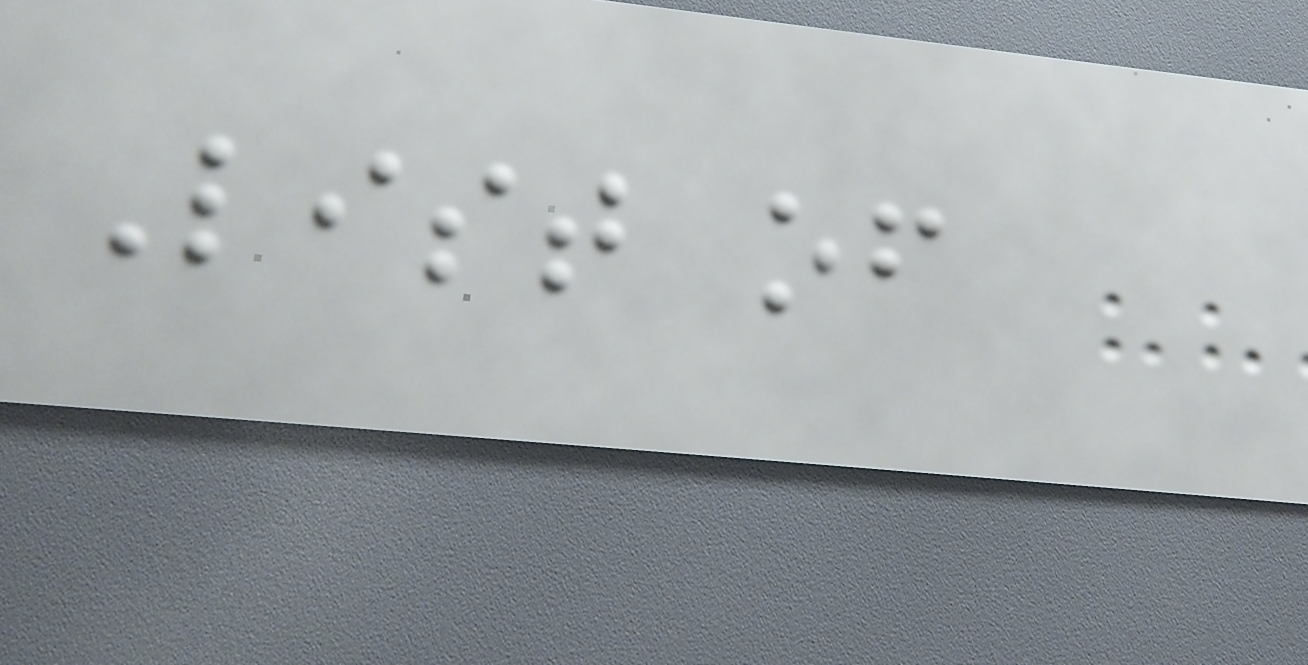List of
